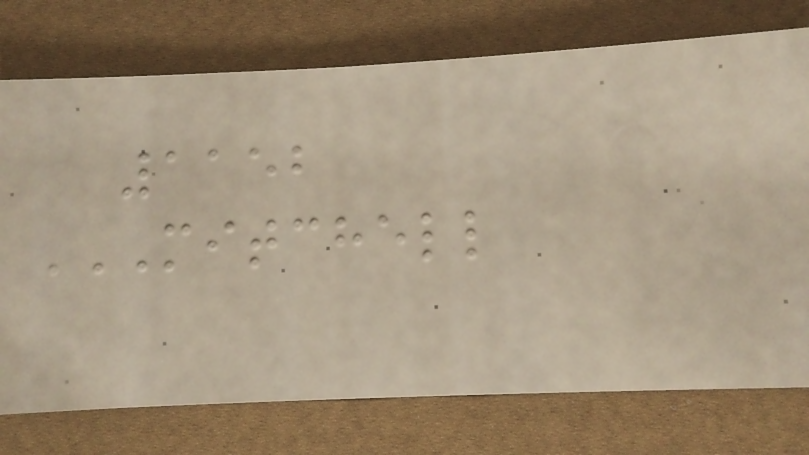1152
MITCHELL
